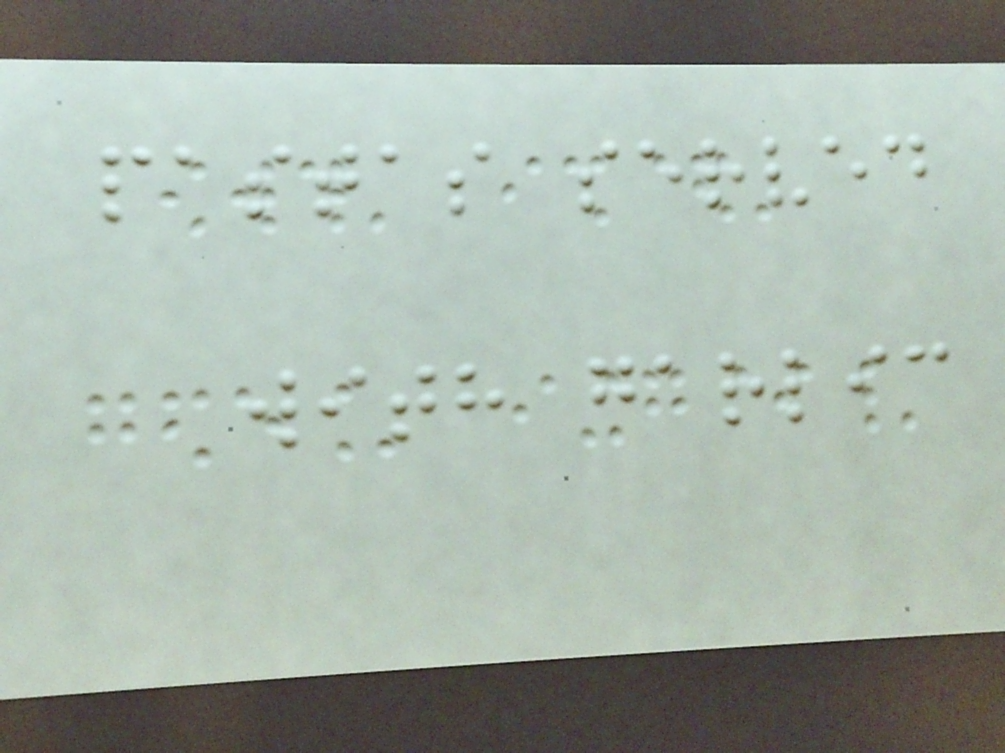pastas served
with garlic
